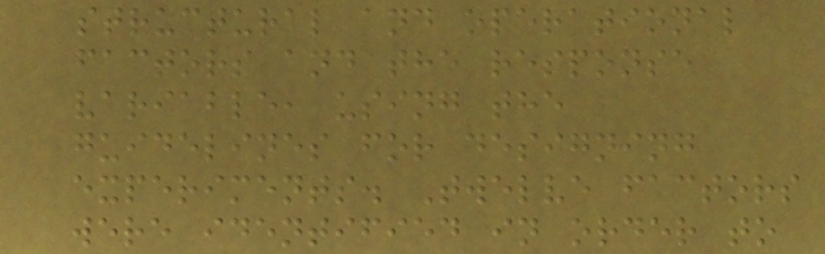structural and operational
factors and the response
variable, using the
guidelines for designing
experiments. Twelve factors
were identified in order to
